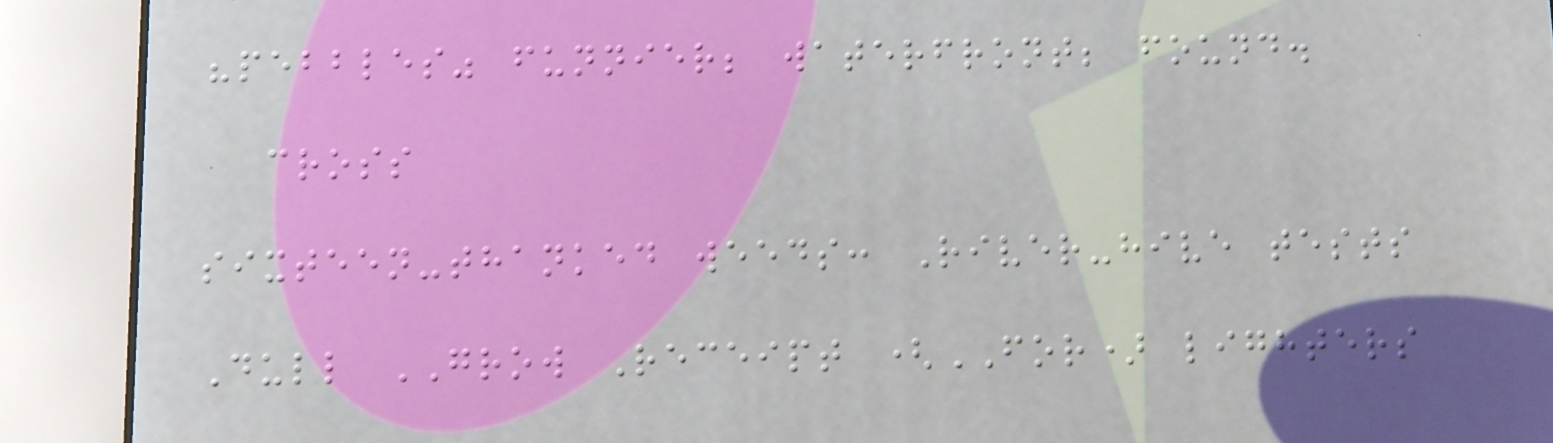"pebbles" funnier; waterfront; found.
cross
sixteen-thanked weeds: River-hive tests
Dull GROW Receipt (FOR) lighters
